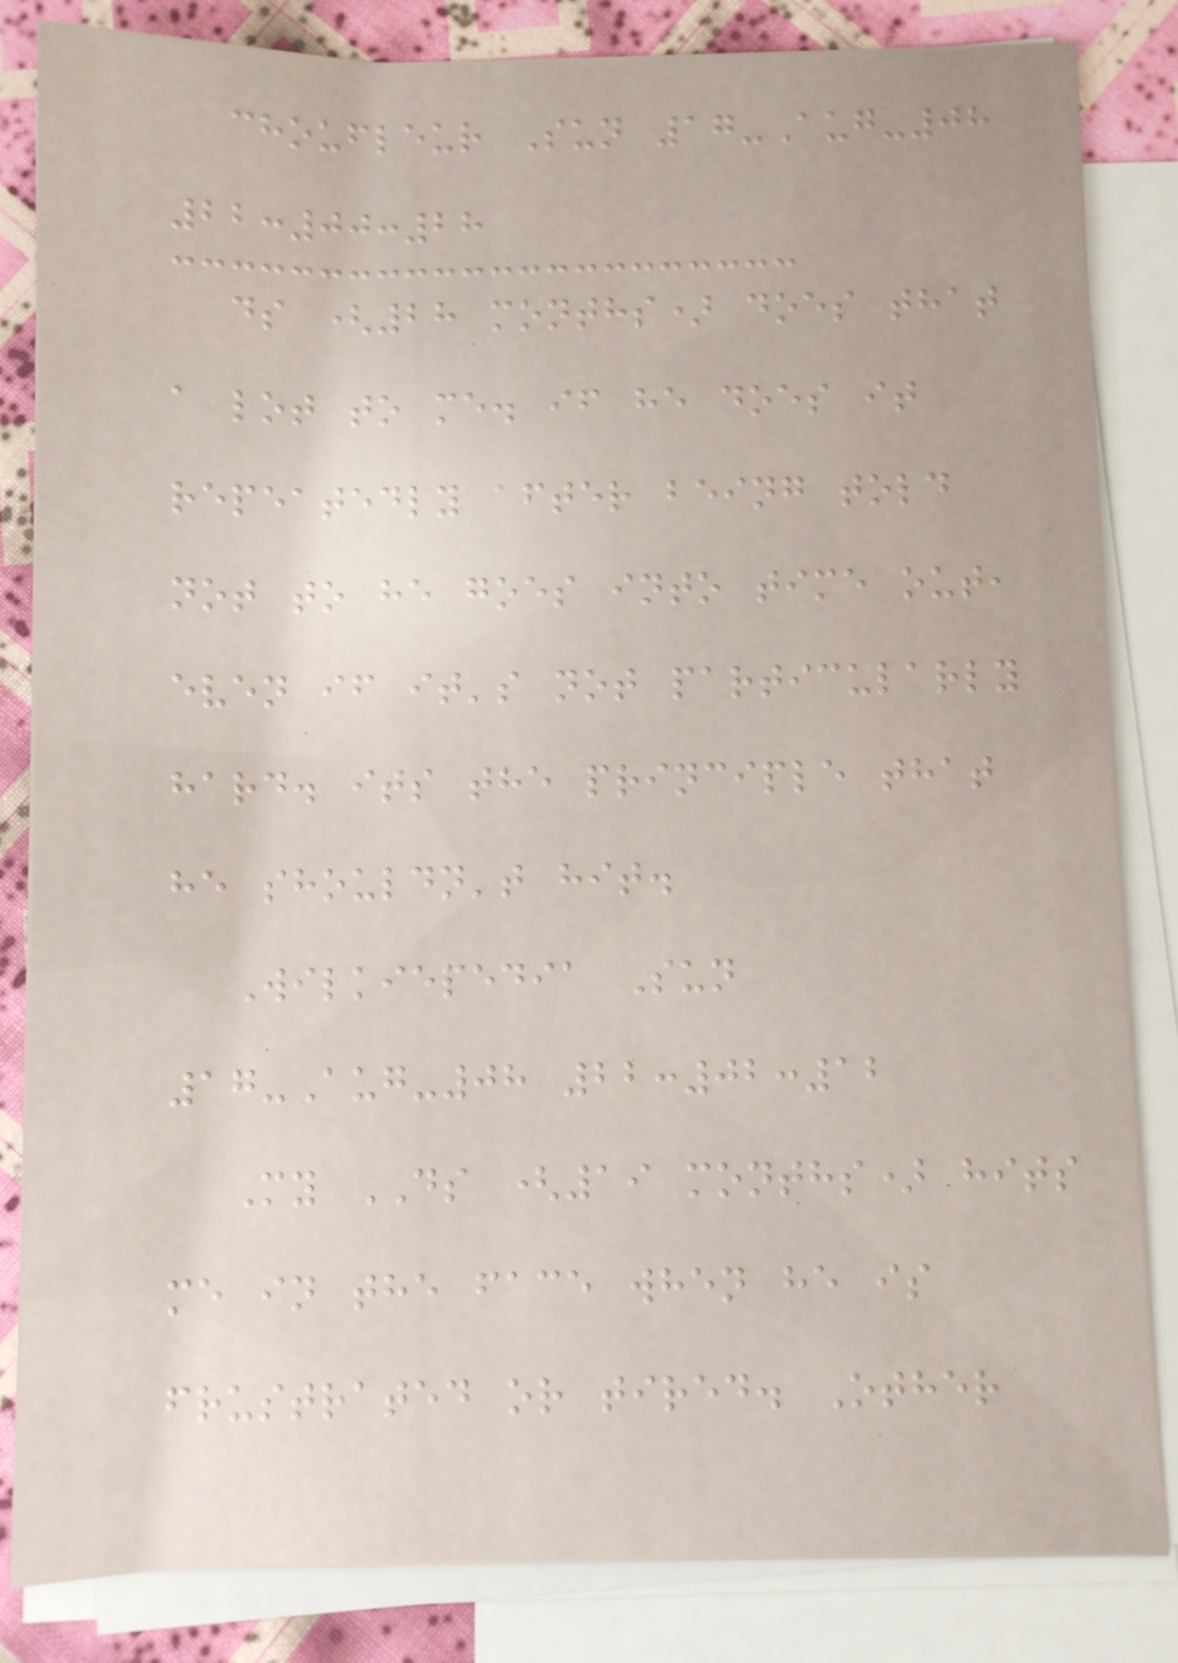choufleur Sun 17-Aug-08
22:00:28
ds (28 months) does that
a lot to me. if he does it
repeatedly after being told
not to he goes into time out,
even if it's not particularly
hard. its the principle that
he shouldn't hit.
Wilkiepedia Sun
17-Aug-08 22:02:12
My DS (19 months) hits
me in the face when he is
frustrated or tired. Other
